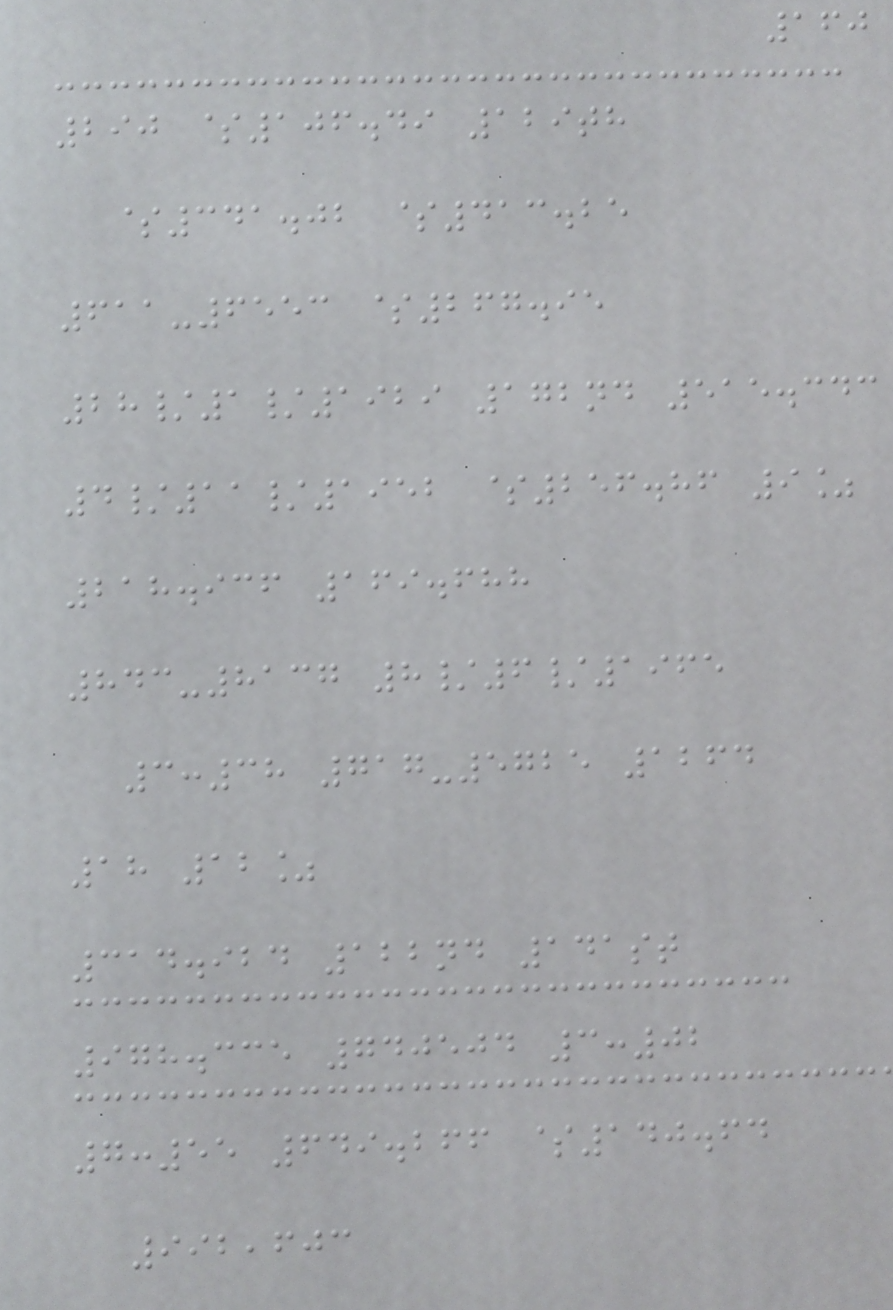160
290 $106.49 129th
$341.02 $413.25
611-6553 $267.95
28/1/1929 172nd 515.343
4/11/1952 $256.86 9%
218.936 169.688
843-8137 8/6/1965
3:38 717-5725 1264
18 12%
314.924 122nd 141st
978.335 740504 3:02
7:55 649.266 $140.64
992,603
